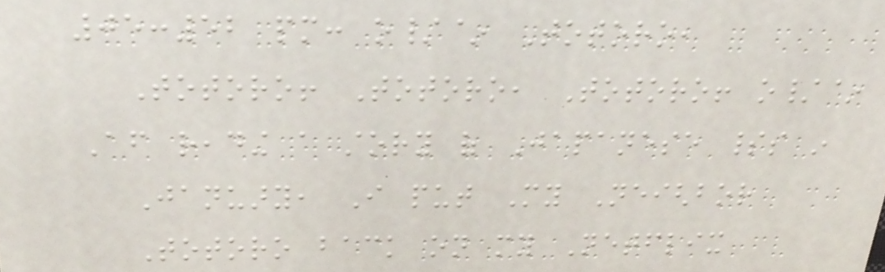05:52 pm: o/~ Totoro,
Totoro! Totoro, Totoro! o/~
After reading a story of Japanese spirits in
January, I put My Neighbor
Totoro back on my Netflix
